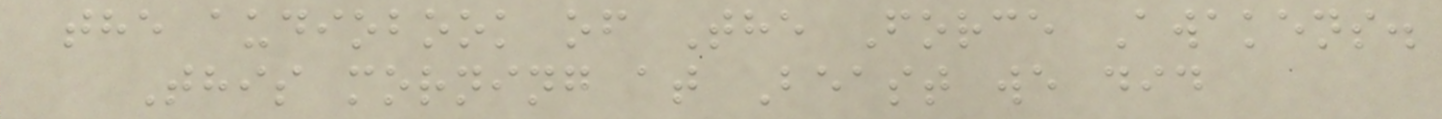the audiobook of The Force Awakens.
This morning at Beast we did
